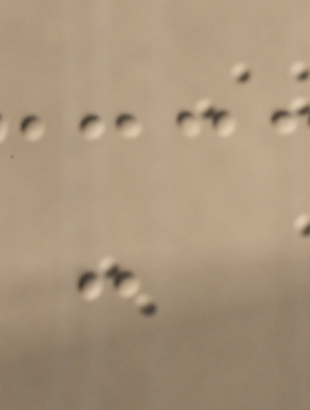-
